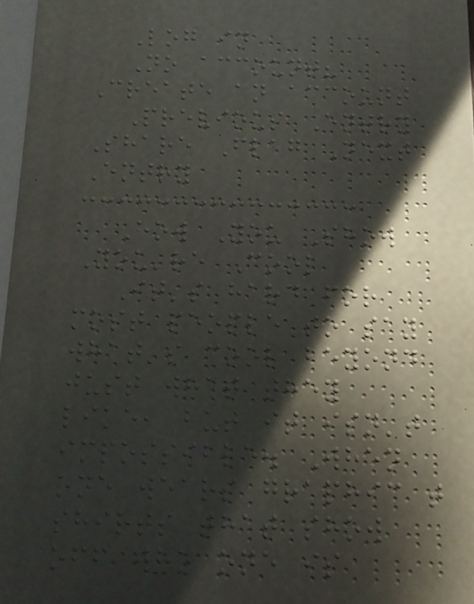Log in
No account?
Create an account
Previous Entry
Share Flag Next
Entry
How You Show
You're Cool
It's hard for
most people to say
what's cool beyond
just what they
like, but it isn't
impossible. When
one wears graphic t
shirts that show
off who one is
